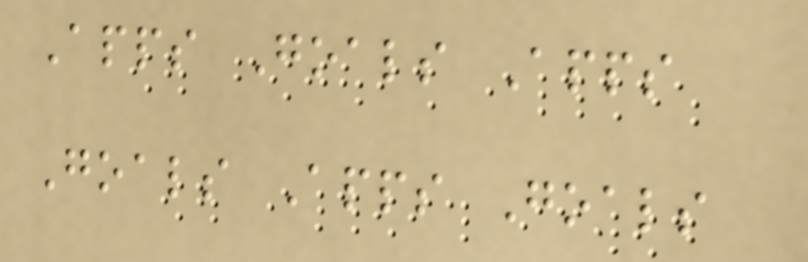Apps Goals Apps
Goals Apps Goals
